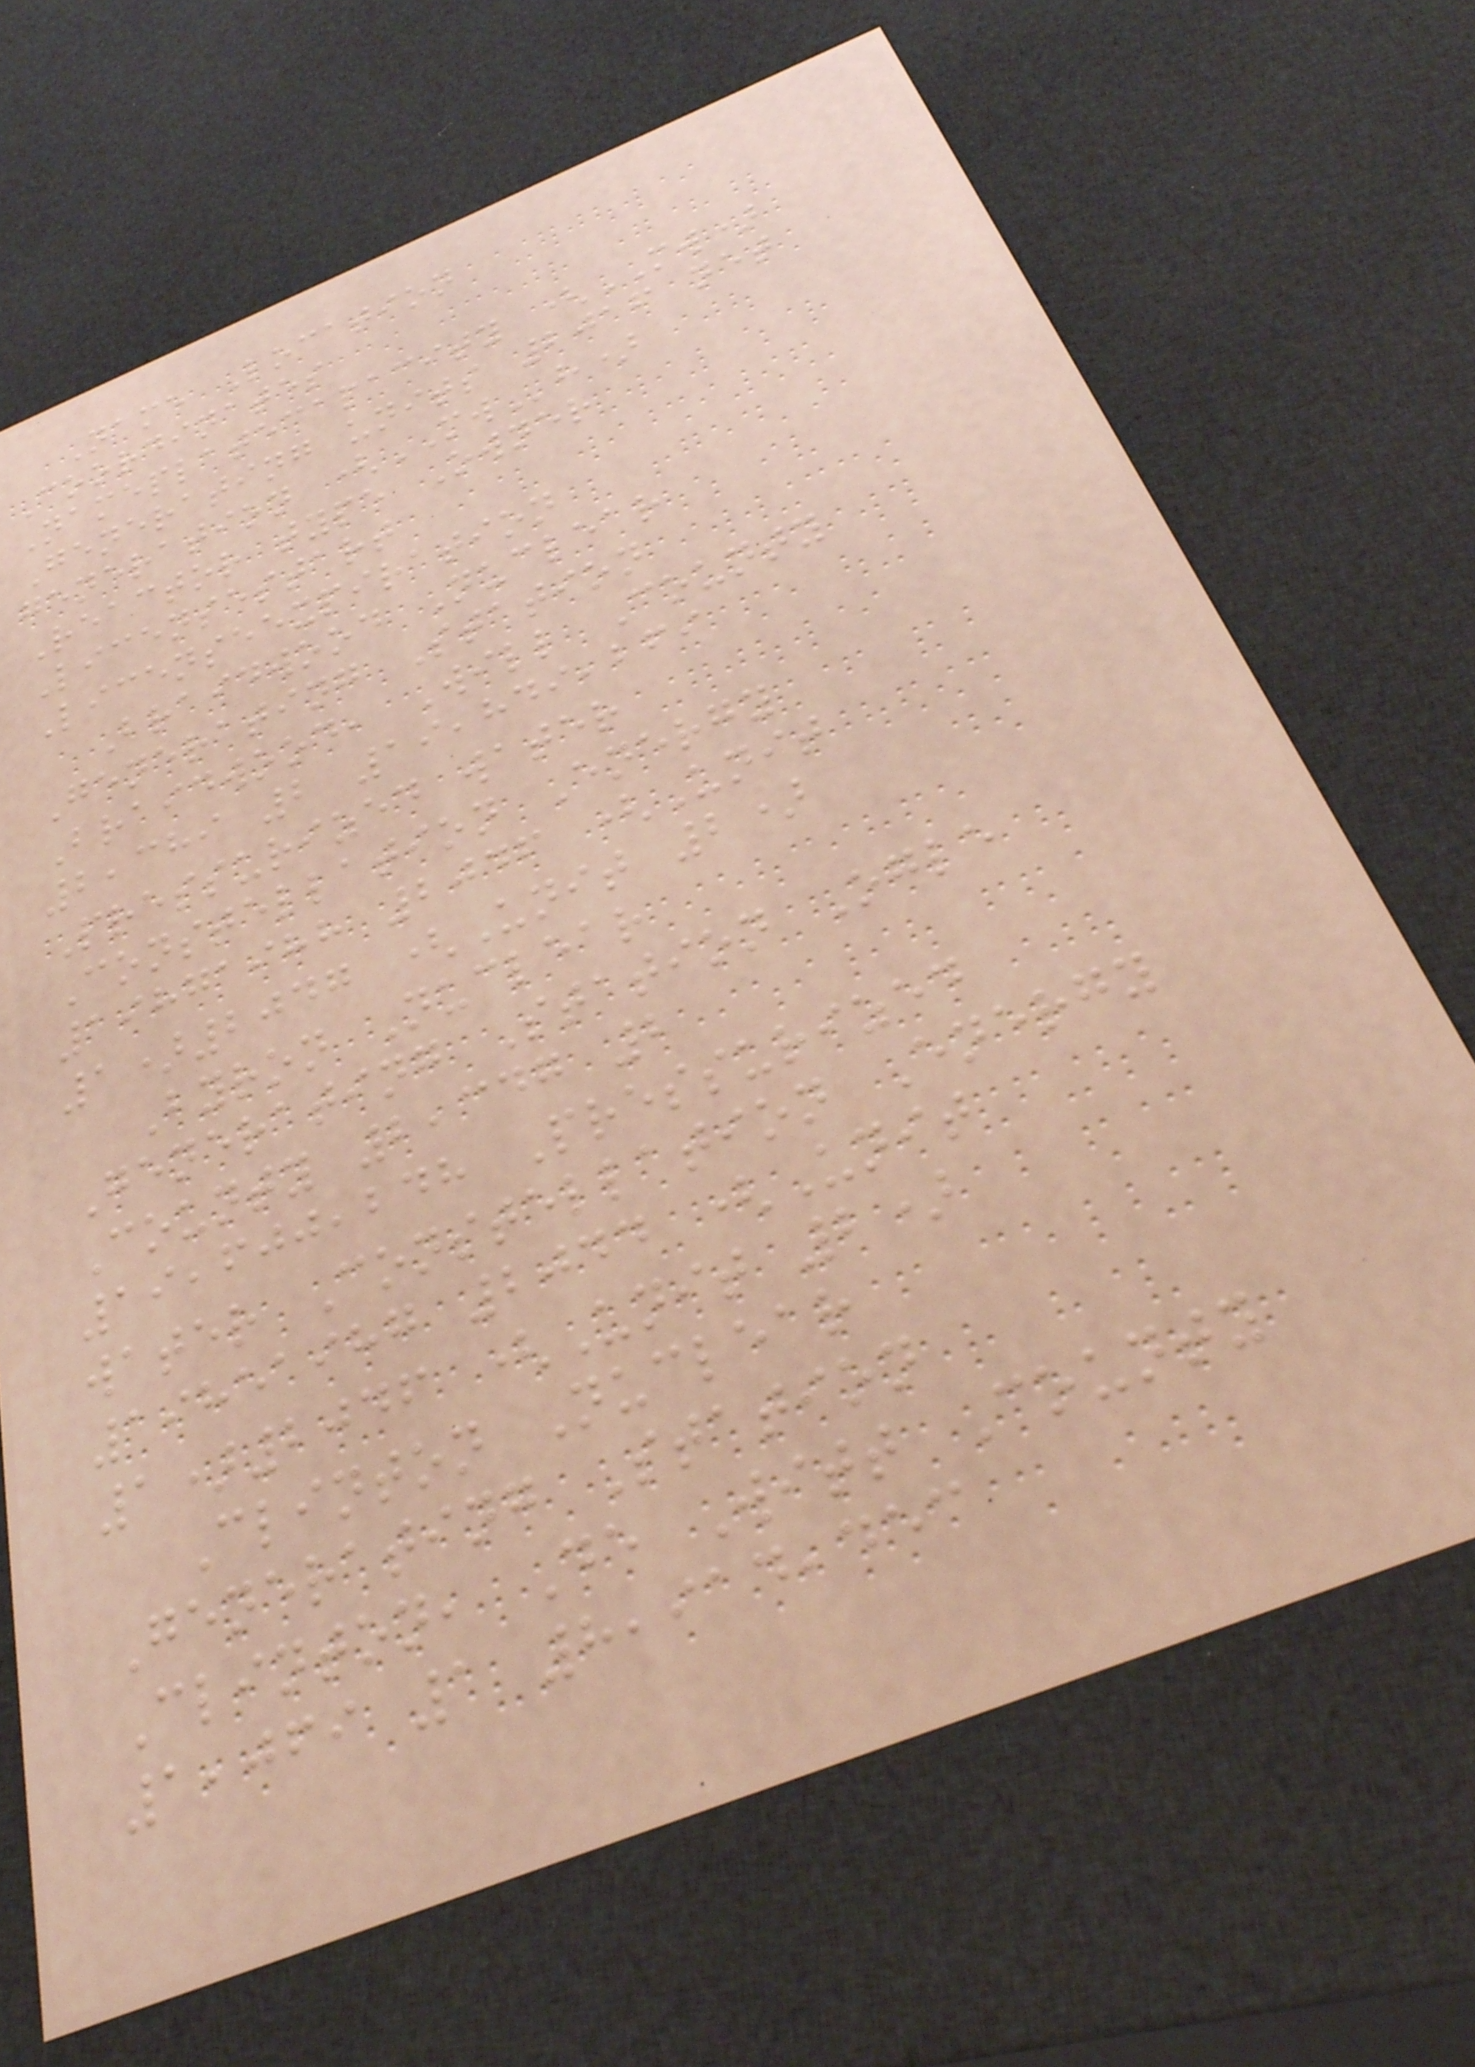Name Location
Coordinates
Nameplatecapacity (MW)
Generating units 2016 net
generation (MWh)
Reactor type Owner
Licensestart
Licenseexpiration
Braidwood Nuclear
Generating Station
Braidwood, Will County
2,389 2 19,849,269
Pressurized water
Constellation Energy
19871988 2046 (Unit
1)2047 (Unit 2)
Byron Nuclear
Generating Station Ogle
County 2,347 2
19,600,248 Pressurized
water Constellation Energy
19851987 2044 (Unit
1)2046 (Unit 2)
Clinton Nuclear
Generating Station
Clinton, De Witt County
1,069 1 8,914,453
